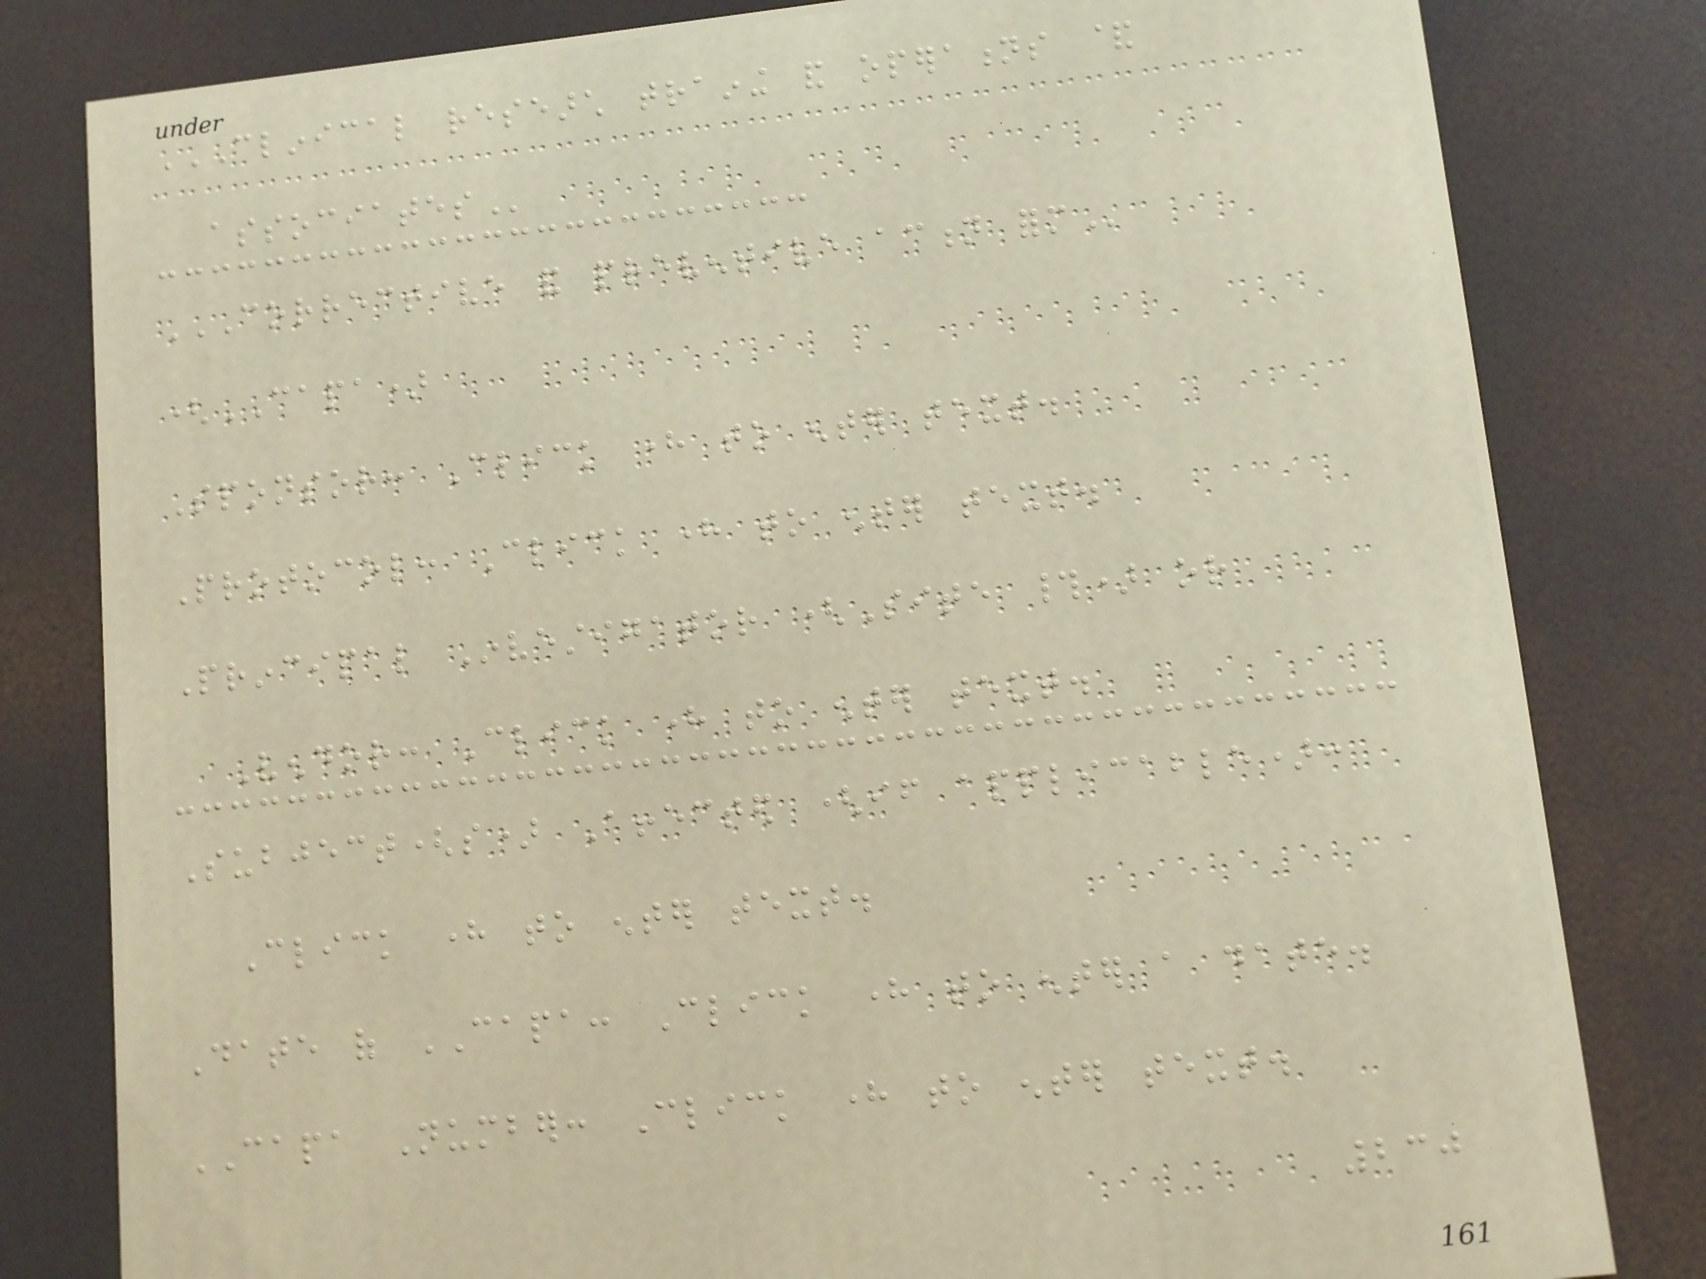CLINICAL RESEARCH TRAINING AND OPERATIONS &
ASSOCIATES
CORRECTIVE AND PREVENTIVE ACTION FORM
(CAPA)
Sponsor: Click here to enter text.
Protocol: Click here to enter text.
Principal Investigator (Site #) or
Vendor: Click here to enter text.
Subject(s) Affected (if applicable):
Click here to enter text.
Date of CAPA: Click here to enter a date.
CAPA Number: Click here to enter text.
230
